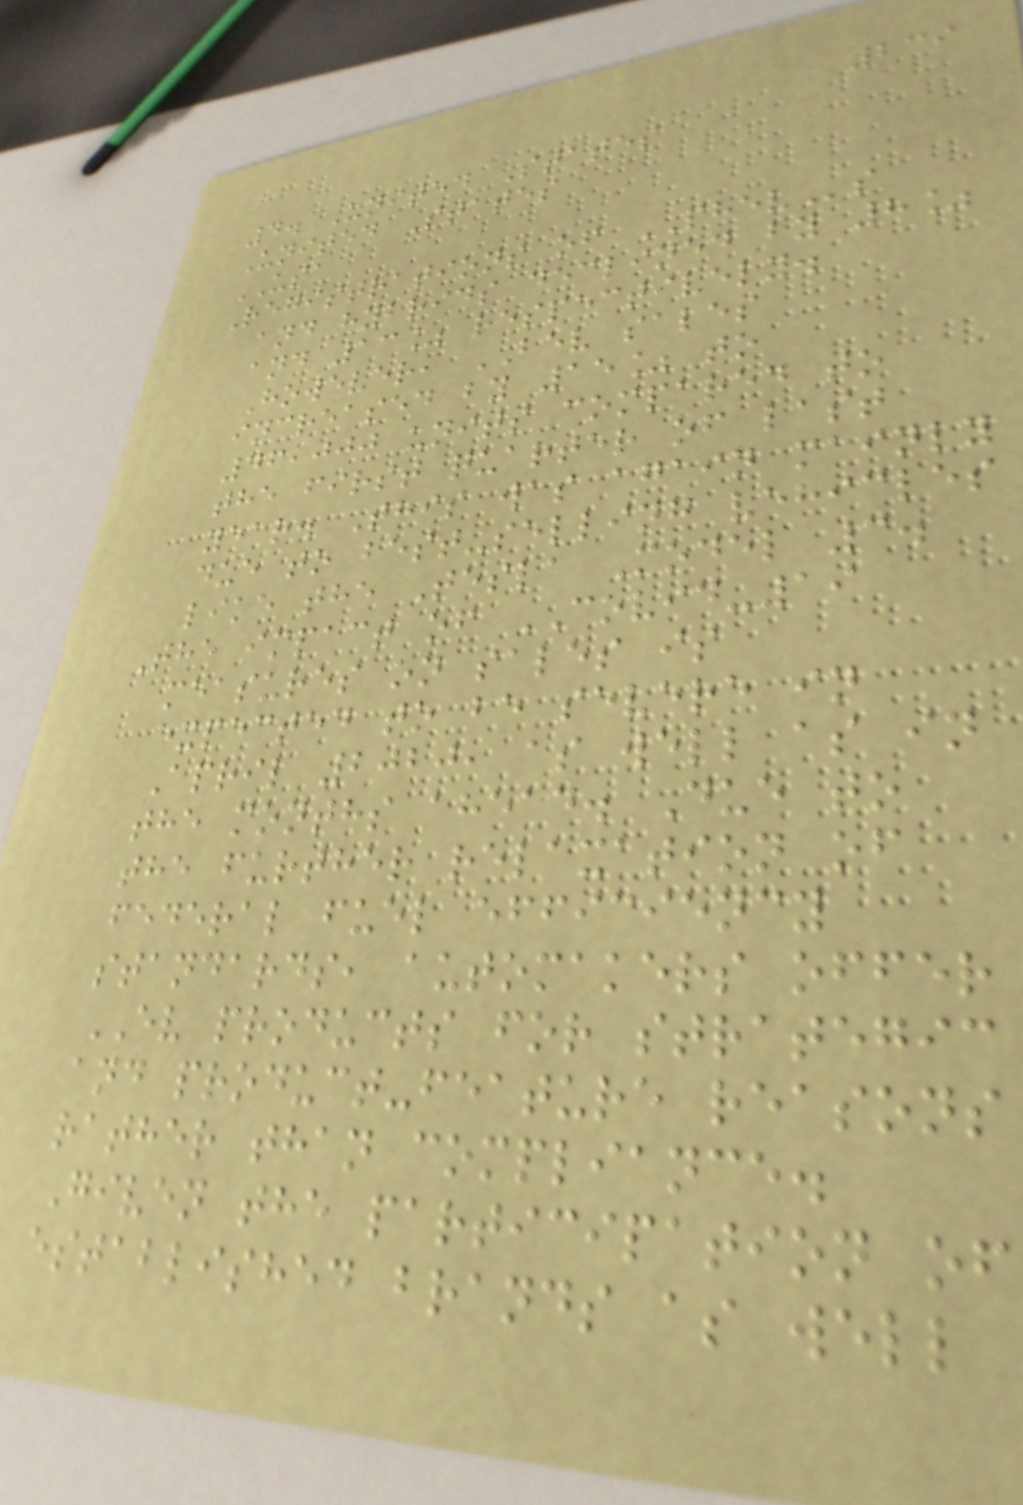239
4. United States
United States
USA
Registrations of PHEVs
and hybrids declined by 8%
and 13% respectively.
However, BEV sales
increased by 15% to
46,000 units compared to
the first quarter of last
year. This was again mainly
due to best-selling vehicles
like the Tesla Model 3.
The impact of COVID-19
measures on sales is
expected to be severe in
April 2020, as well as in
the months ahead. Due to
the further relaxation of
federal fuel efficiency
standards, automakers offer
EV products for strategic
and product-feature reasons
rather than compliance.
Given the participation of
established brands as well
